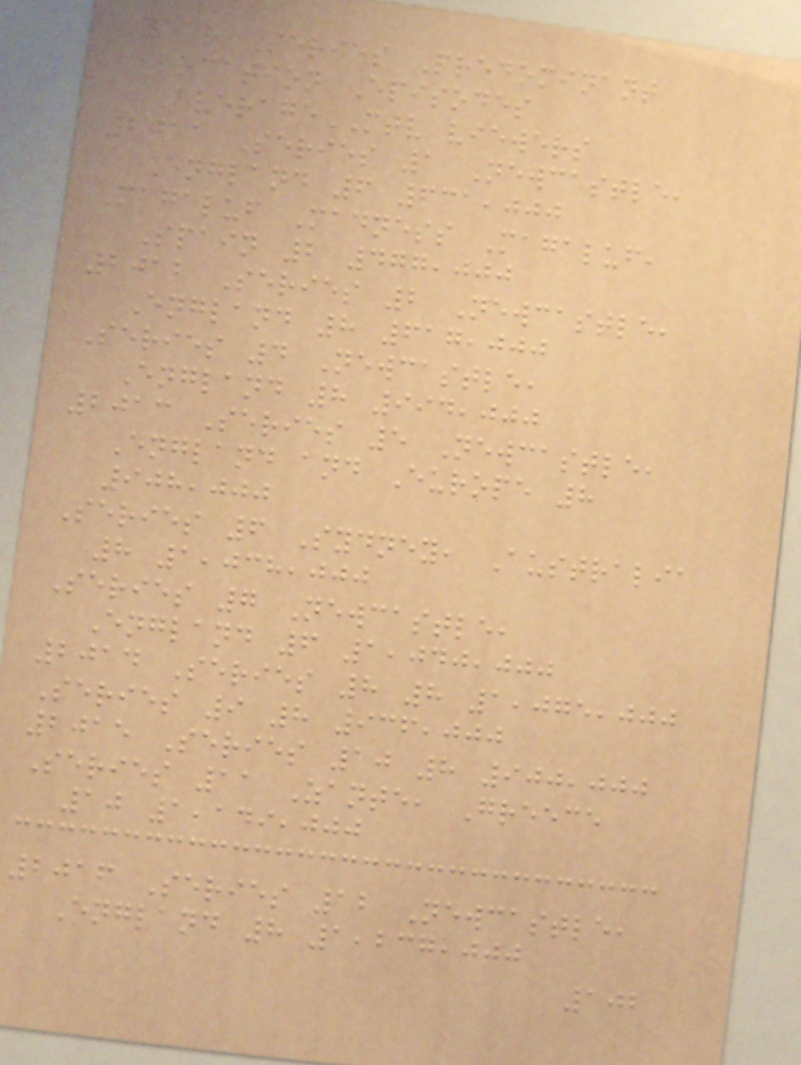Year Series Predominant
location Episodes
AverageMTV viewers
2011 Series 1 Newcastle,
England 6 631,000
Magaluf Madness Magaluf,
Spain 2 477,000
2012 Series 2 Newcastle,
England 8 617,000
Series 4 Newcastle,
England 8 994,000
2013 Series 5 Newcastle,
England and Europe 8
908,000
Series 6 Sydney, Australia
8 1,038,000
Series 7 Newcastle,
England 6 1,040,000
2014 Series 8 8 1,075,000
Series 9 8 936,000
2015 Series 10 8 900,000
Series 11 Zante, Greece
10 1,149,000
2016 Series 12 Newcastle,
England 8 1,237,000
102
